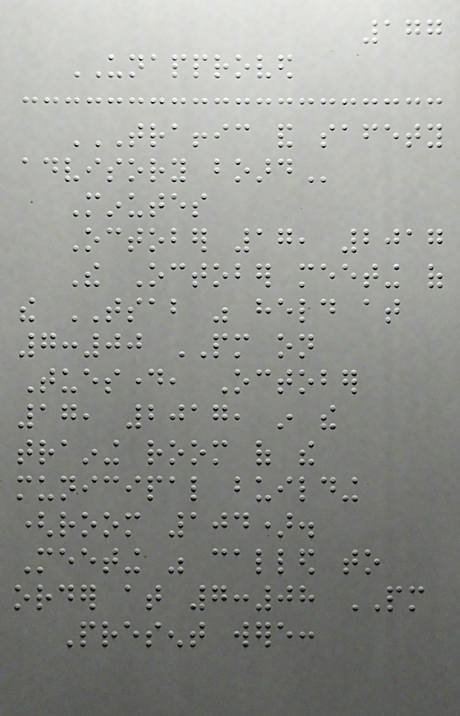177
UNAPPROVED
TRAFFIC AND SAFETY
ADVISORY BOARD
Minutes
October 17, 2017
The October meeting of
the TSAB was held at
7:00 PM on
Tuesday, October
17, 2017, in the
training room of the
municipal building
(room 104).
Meeting was called to
order at 7:08 PM
Present were:
